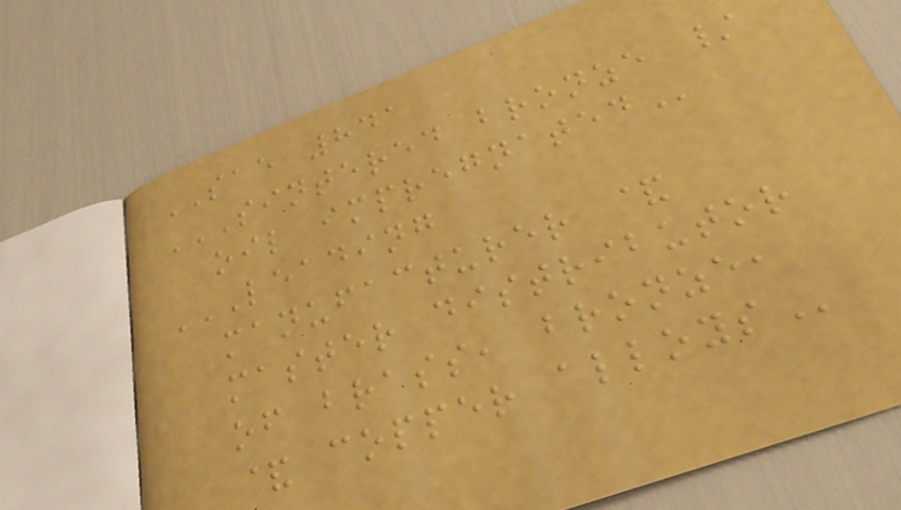SAE 841
SINTERED BRONZE /
OIL IMPREGNATED
LEADING
MANUFACTURER &
MASTER DISTRIBUTOR
OF BRASS, BRONZE,
& COPPER ALLOYS
